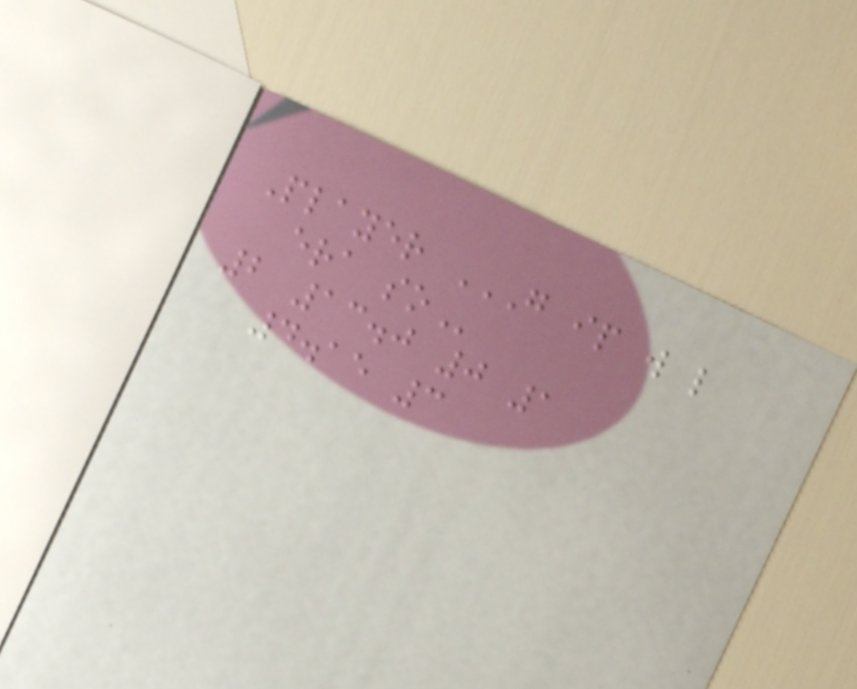Player G IP W L
ERA SO
2 13.0 0 1
4.15 3
